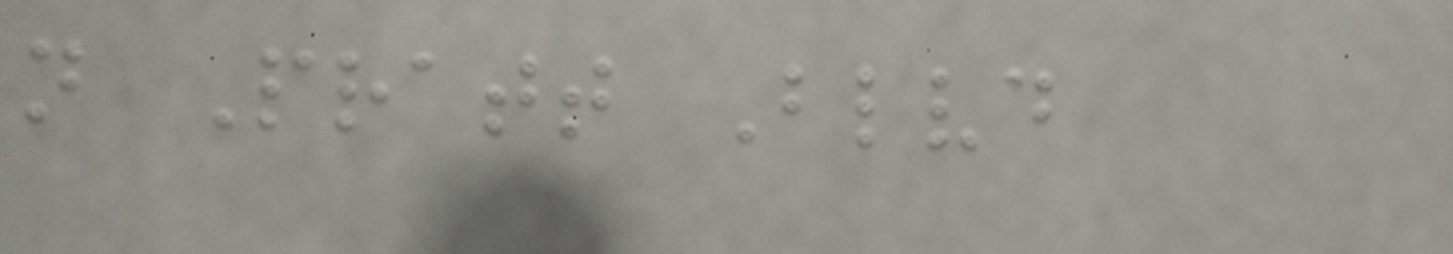n Pratt Blvd
